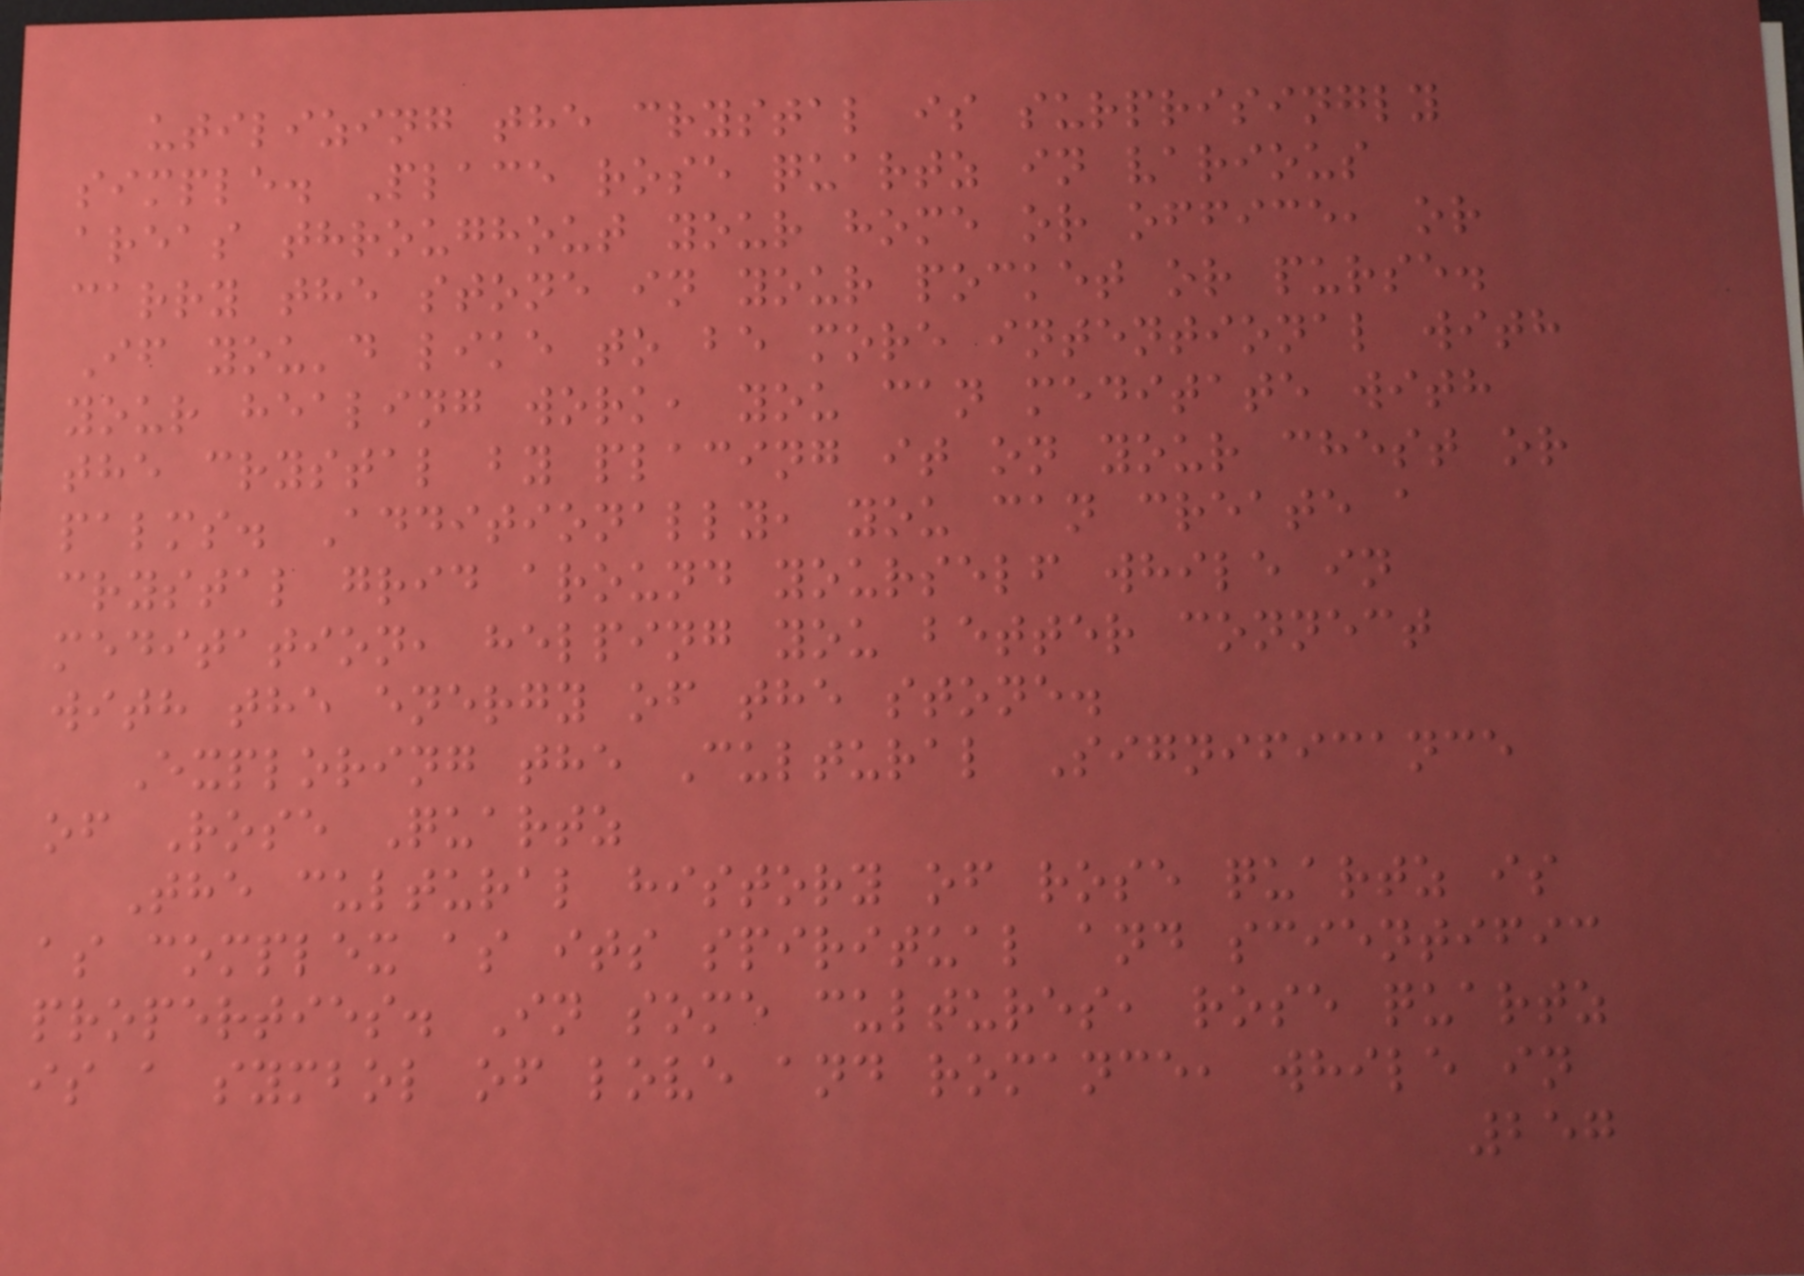utilizing the crystal is surprisingly
simple. Place rose quartz in various
areas throughout your home or office, or
carry the stone in your pocket or purse.
If you'd like to be more intentional with
your healing work, you can meditate with
the crystal by placing it on your chest or
palms. Additionally, you can create a
crystal grid around yourself while in
meditation, helping you better connect
with the energy of the stone.
Exploring the Cultural Significance
of Rose Quartz
The cultural history of rose quartz is
as complex as its spiritual and scientific
properties. In some cultures, rose quartz
is a symbol of love and romance, while in
257
